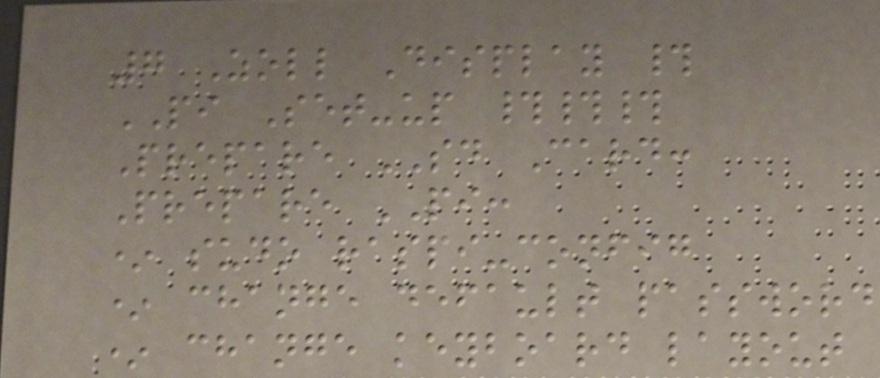7 Zoll Display #
PI Set-up ###
Prepare SD Card:
Prepare PI:
* sudo raspi-config
* change default password
* change keyboard layout
